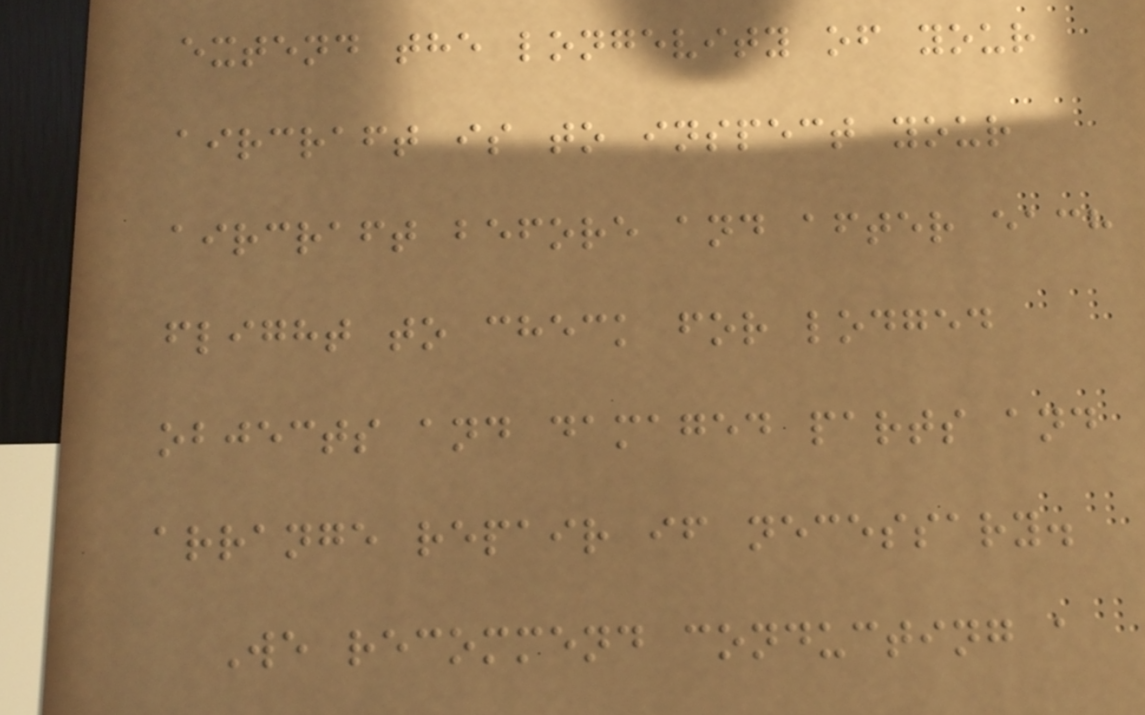extend the longevity of your
aircraft is to inspect your
aircraft before and after each
flight to check for lodged
objects and damaged parts and
arrange repair if necessary.
We recommend conducting a
